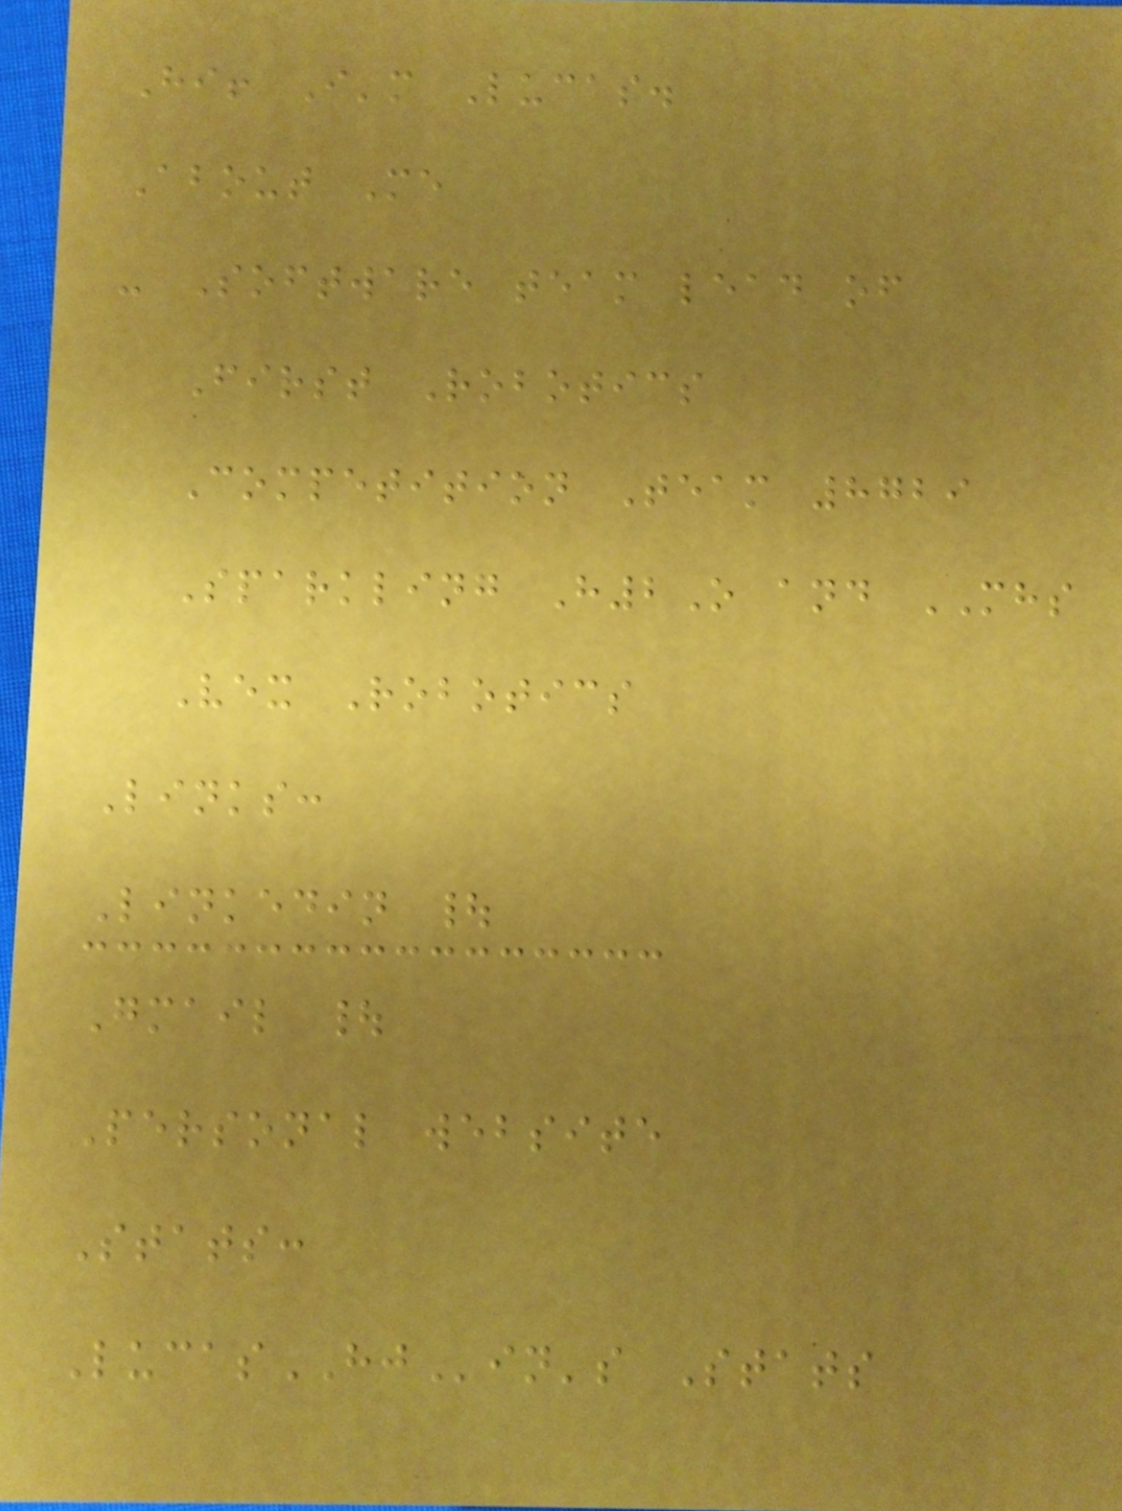Hi! I'm Lucas.
About Me
- Software team lead of
First Robotics
Competition Team 8729
Sparkling H2O and MHS
Vex Robotics
Links:
Linkedin |
Gmail |
Personal website
Stats:
LucasHJin's Stats
